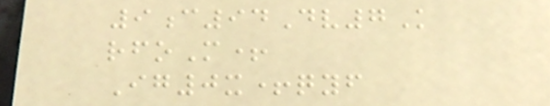9c94Dv7K
rfoM+
Ig0x+qyf
